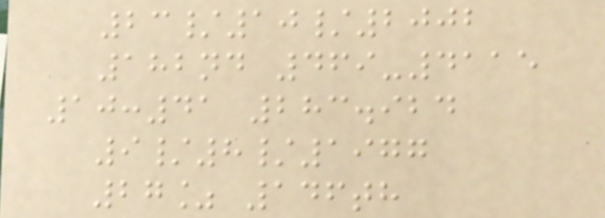23/10/2002
182nd 469-4115
10:41 283.924
9/8/1977
27% 146th
